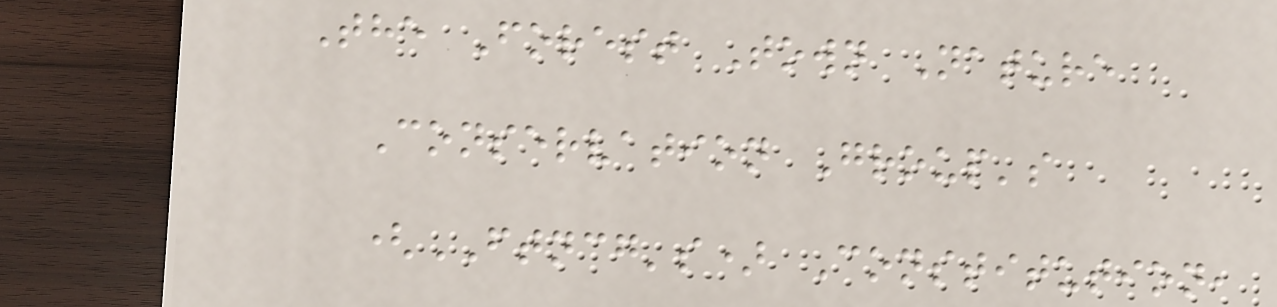The Forest Town Nature
Conservation Group's
(FTNCG's) Constitution,
